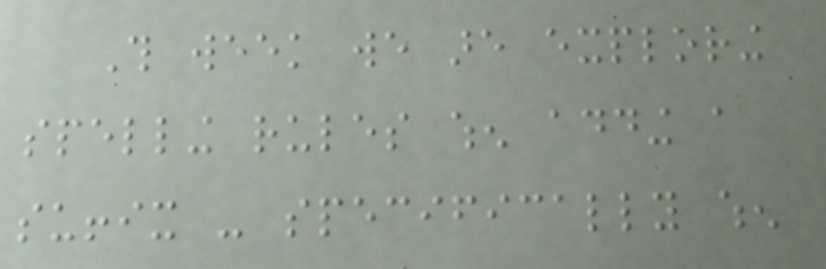This week we are exploring
spelling rules when adding a
suffix - specifically when
